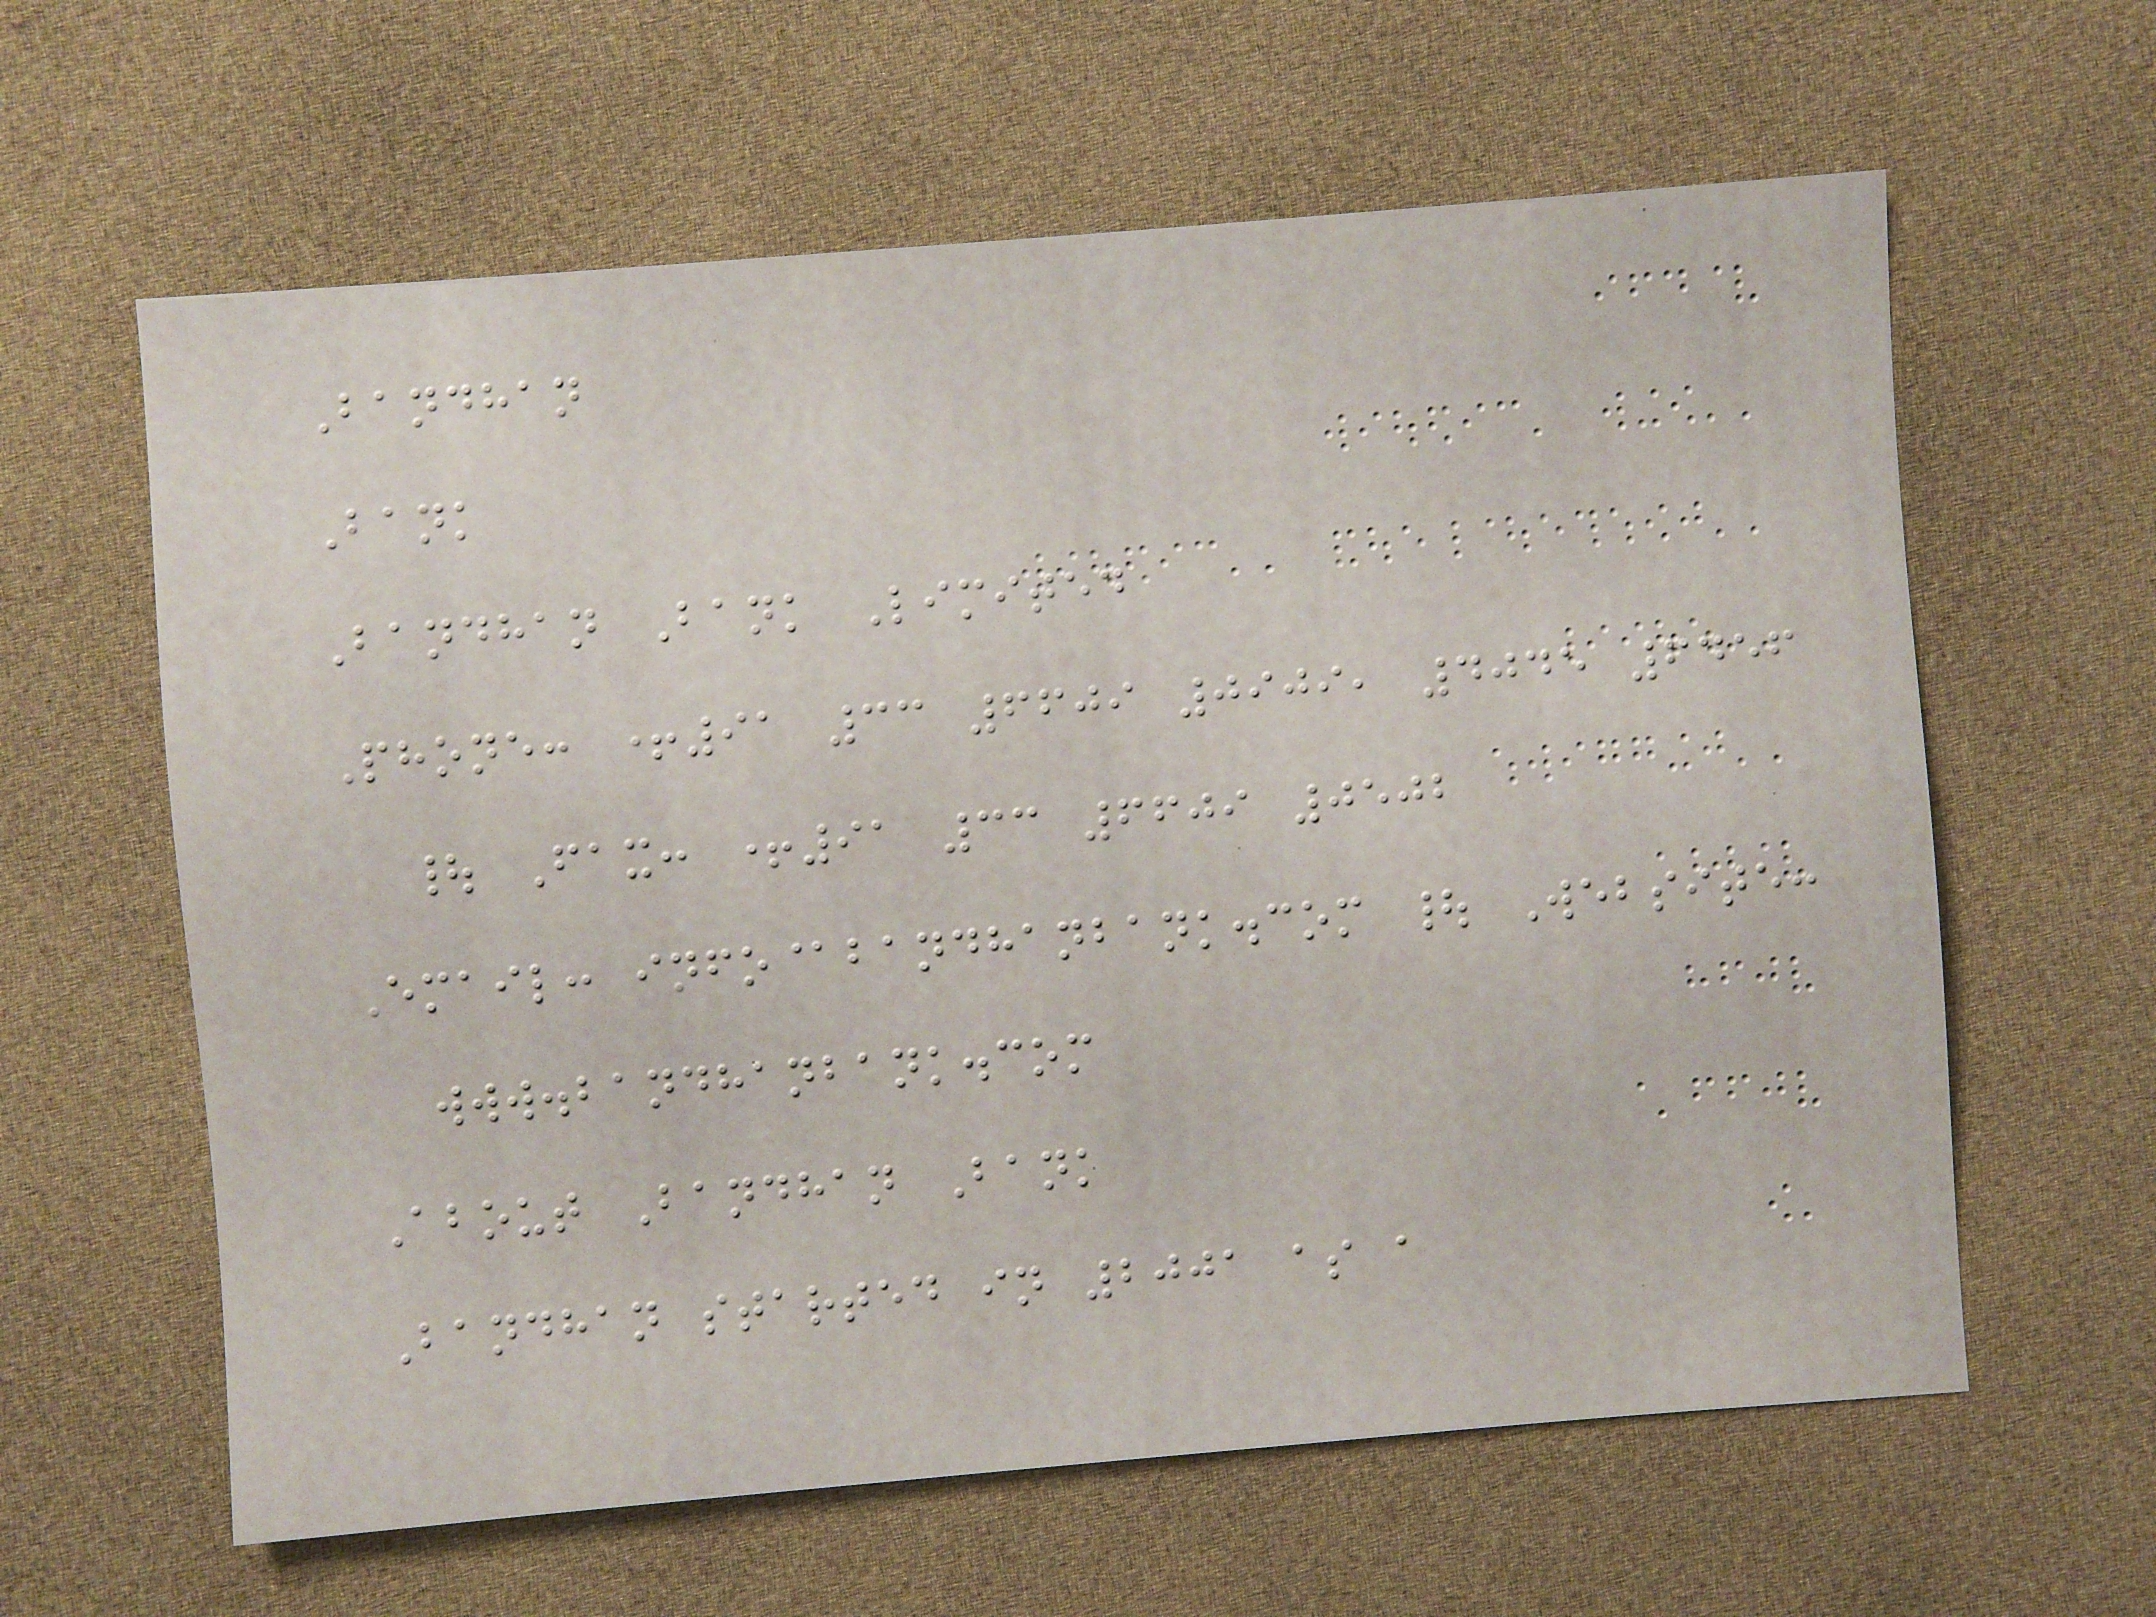Bandhan
Bank
Bandhan Bank Limited
Phone: +91 33 6609 0909, 4045 6456
| Fax: +91 33 6609 0502
Email: info@bandhanbank.com | Website:
www.bandhanbank.com
About Bandhan Bank
Bandhan started in 2001 as a
